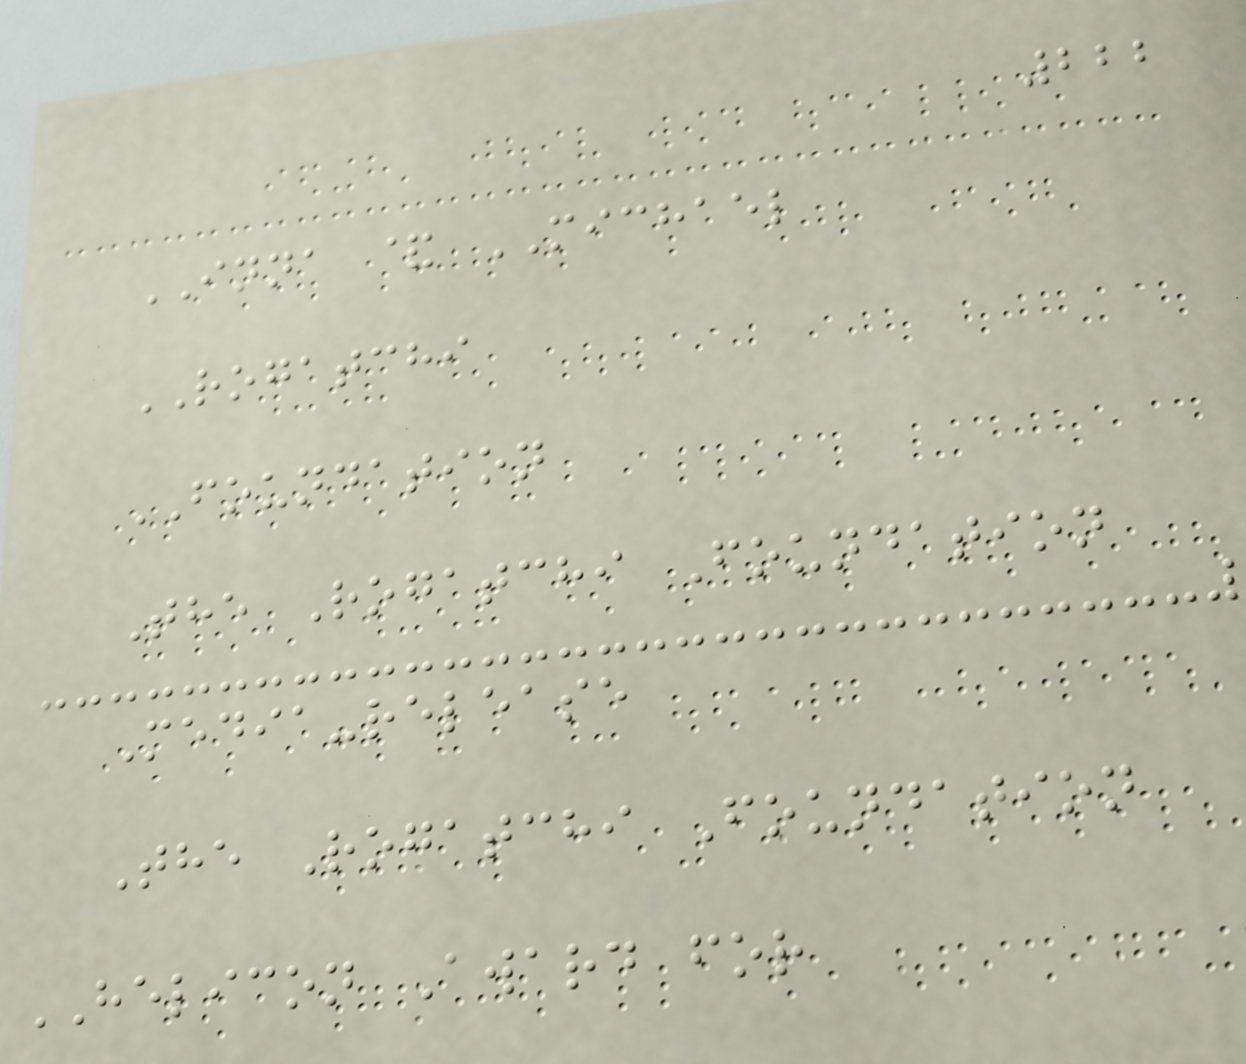222
INNA & MICHAEL
ROGATCHI
FOUNDATION
The Rogatchi Foundation
Media-release
The Rogatchi Foundation
HELICON Award for
